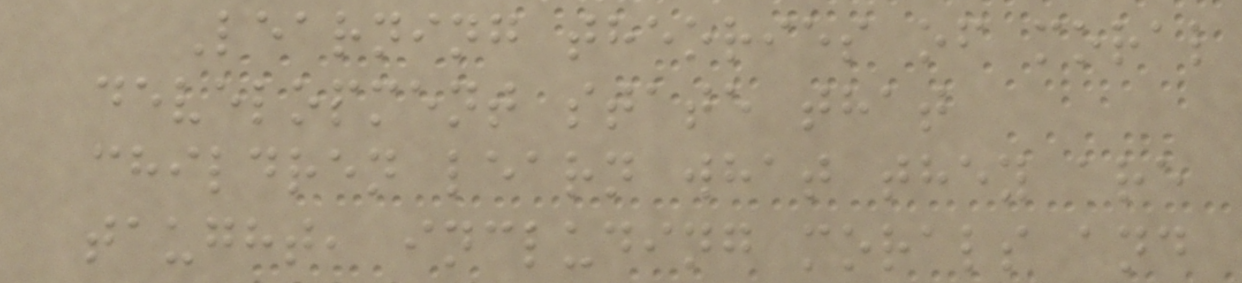Learning theories of moral
development state that
children learn what they are
taught, including morals and
